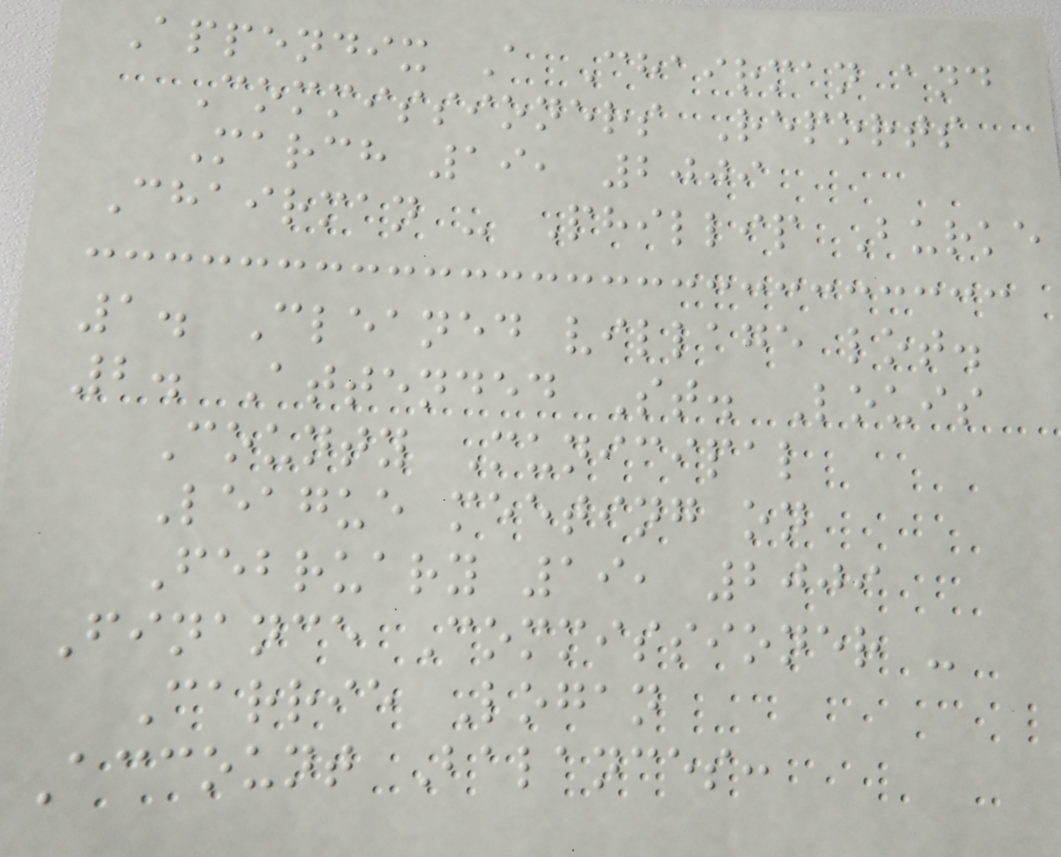Appendix A Chairman and
Commissioners Reports
March 19, 2009
Chairman - Phillip Burke
1. Cleaned village lot.
2. Attended St. Louis
County Municipal
League meeting on
February 19, 2009
Finance Commissioner -
Carrie Logan
Account Balances:
